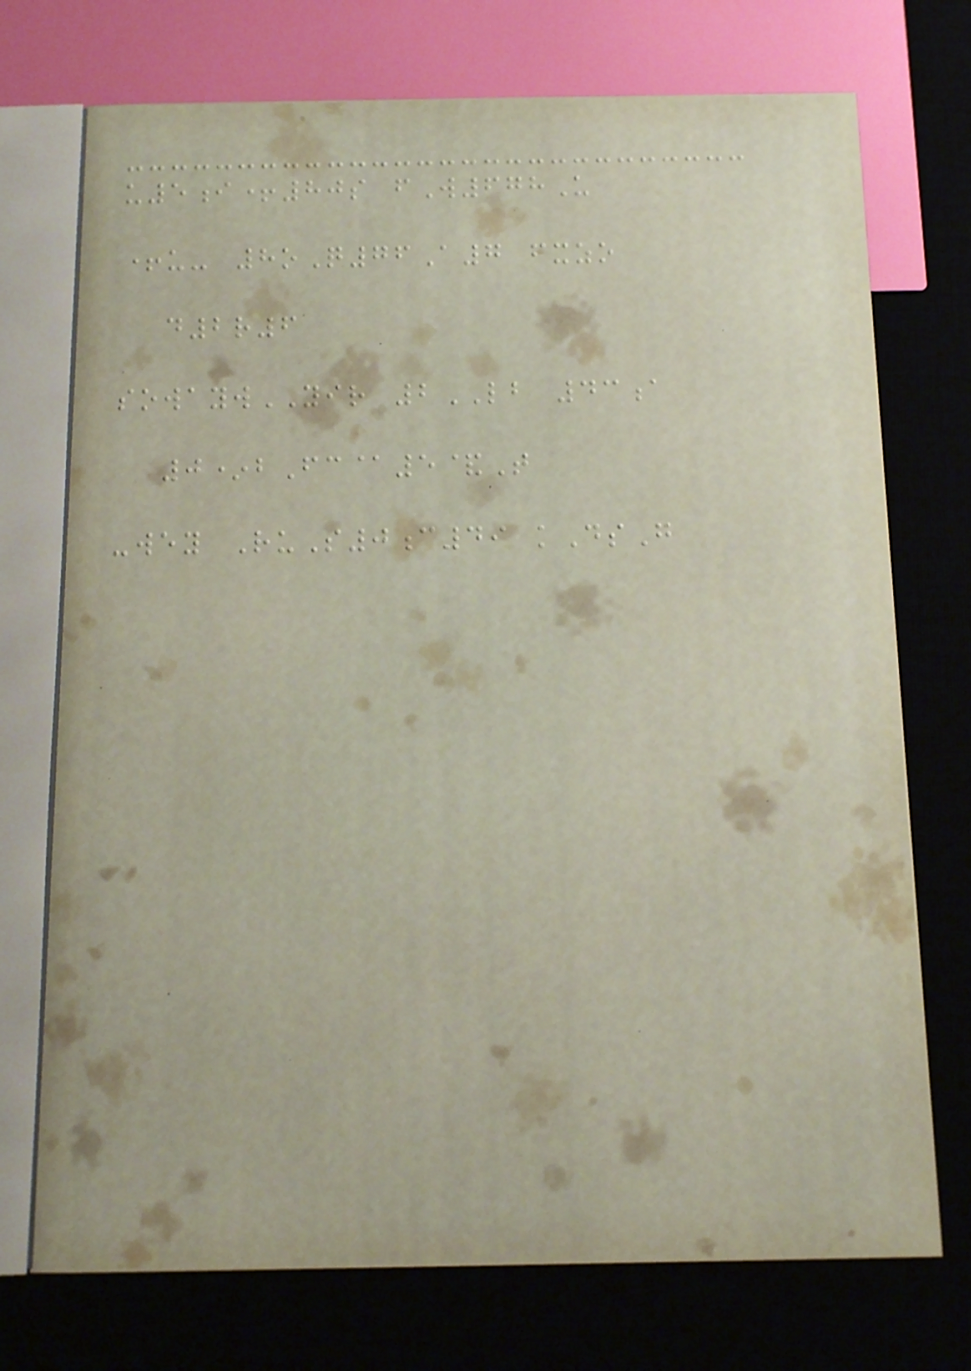u5i+80s fW678U
+u- 8oQ76A7 fxzo
d2r6
sowaywYIR 2LB 43a
0*bFc@5&T
-wey RuS0c49 kDsG
